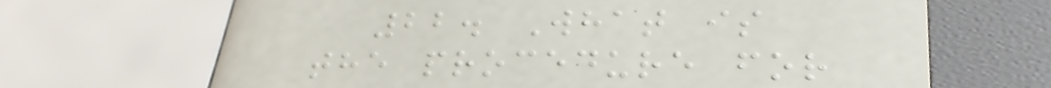22. What is
the procedure for
